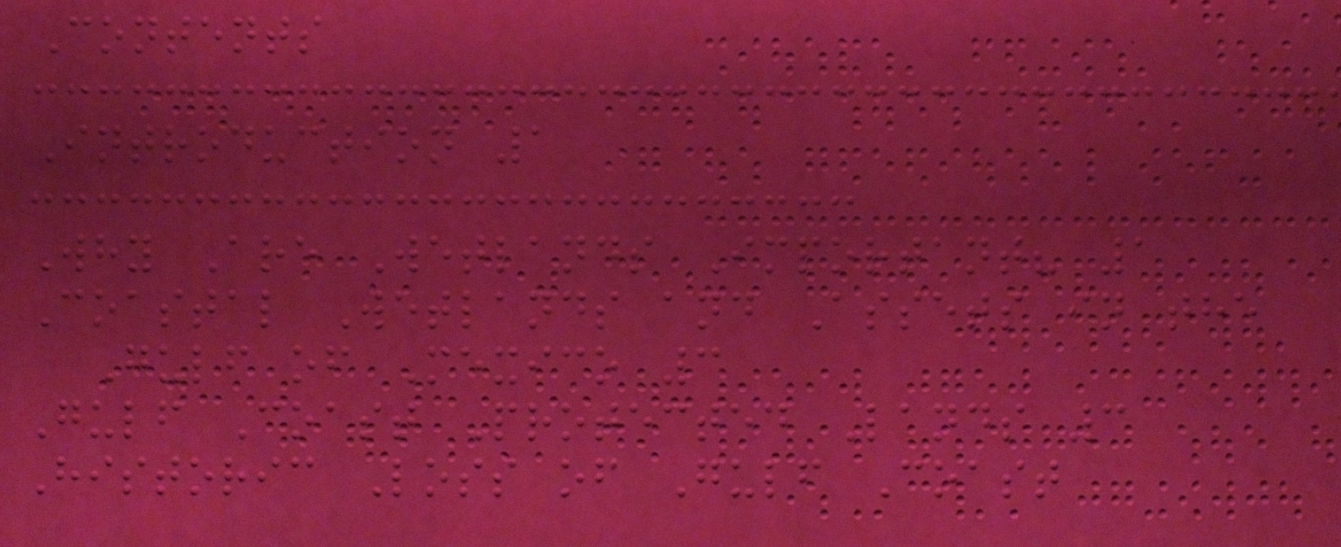Contents
Introduction 1
Why Are Wetlands Important? 1
Coastal Wetlands and Assets in the
Gulf of Mexico 3
Gulf Coast Protected Lands 3
Historic Loss of Gulf Coast
